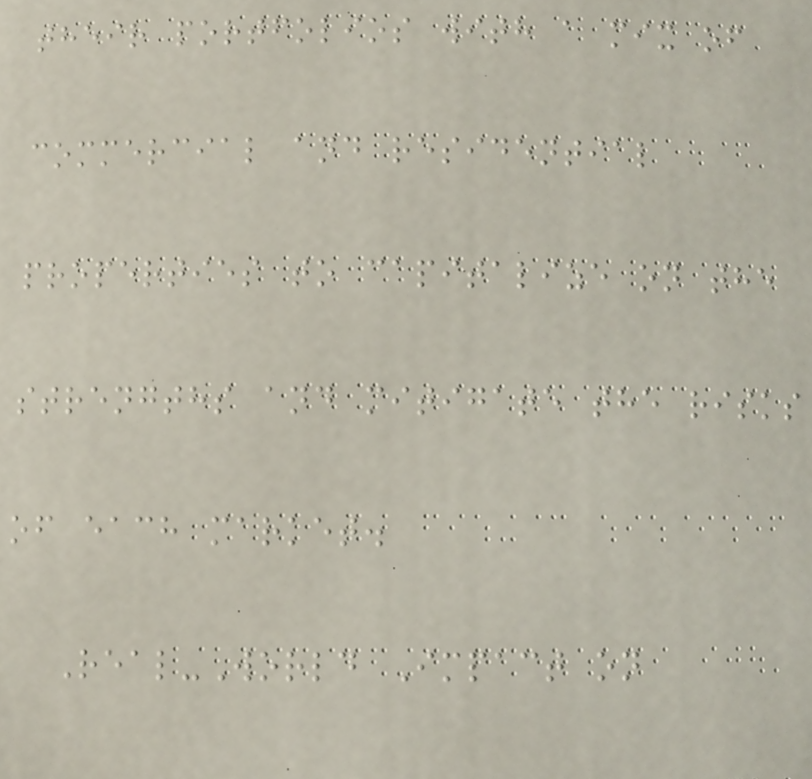their portfolios with a mix of
commercial and residential
properties to capitalize on the
strengths and mitigate the risks
of each market.
Real-World Impact on
